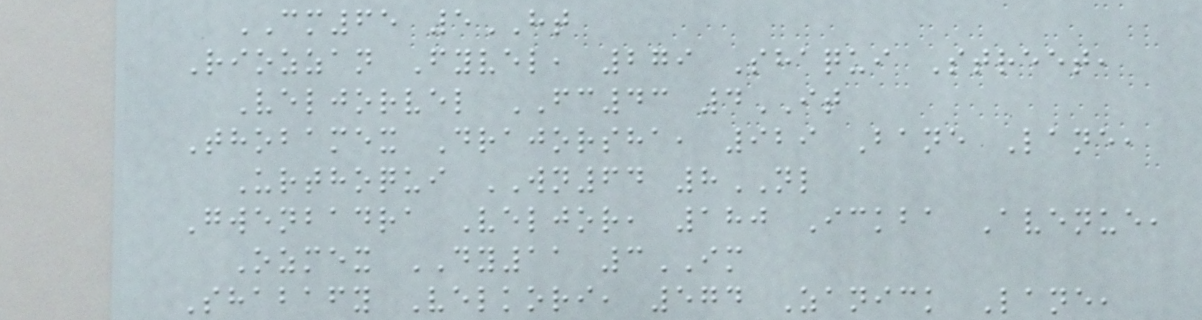CM65 5HT
Riozzan Fyvel, 279 Shaqui Street,
Veljorvel FC43 4IT
Thobamex Drajorsha, 929 Bane Lane,
Urthoqui WN64 8NL
Gwenbadra Veljor, 180 Ickba Avenue,
Ozmex DY11 3IM
Shabafy Velkori, 574 Zanick Lane,
